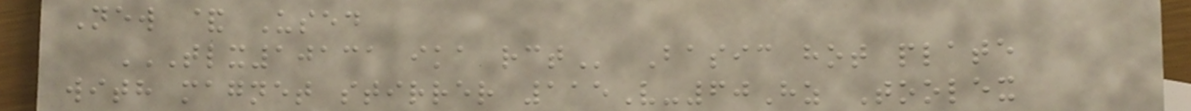New & Used
TLX10131 IKA RCT Basic hot plate
with magnet stirrer 115V-60Hz Toolex
